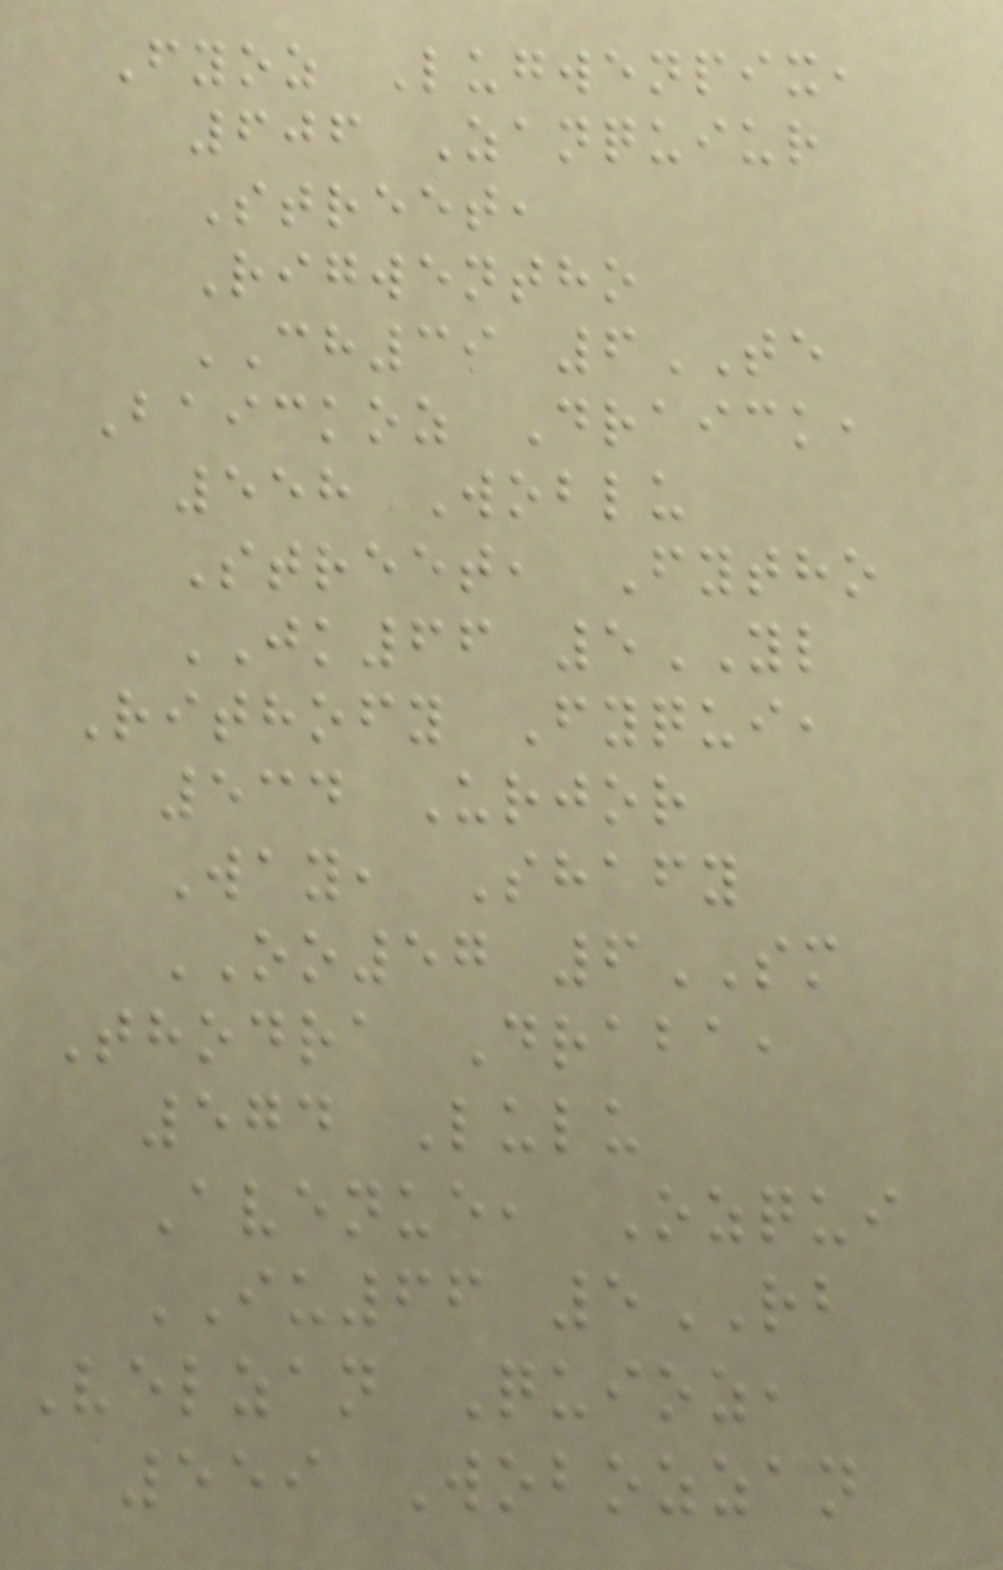Fyoz Lugwenpix,
606 Zanquiur
Street,
Rigwentho
CH39 6TE
Baickoz Draick,
558 Woblu
Street, Fytho
JK66 5YL
Rithofy Fyqui,
534 Urjor
Way, Shafy
OO57 6SM
Thodra Draba,
574 Lulu
Avenue, Ozqui
IU66 5RB
Velzan Quioz,
559 Wobozzan
